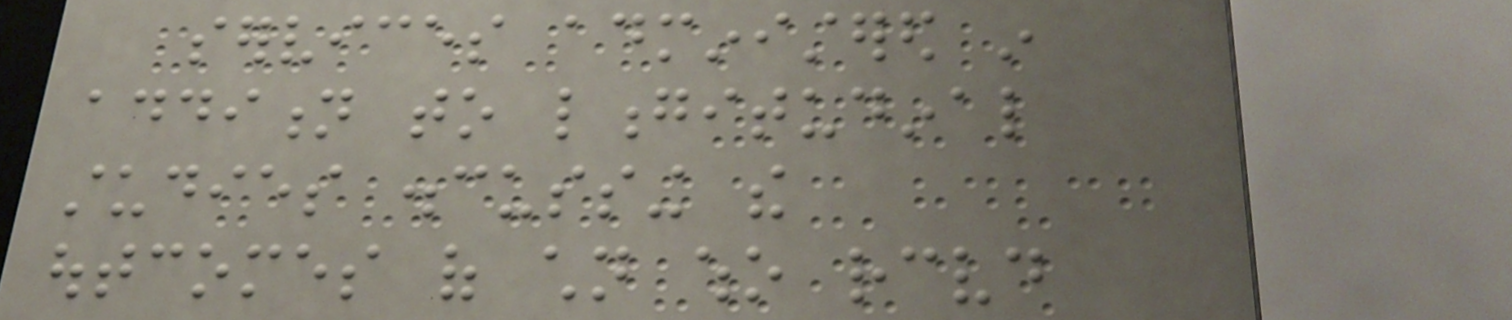services administered in
addition to longitudinal
studies discussing the
outcomes of children who received
